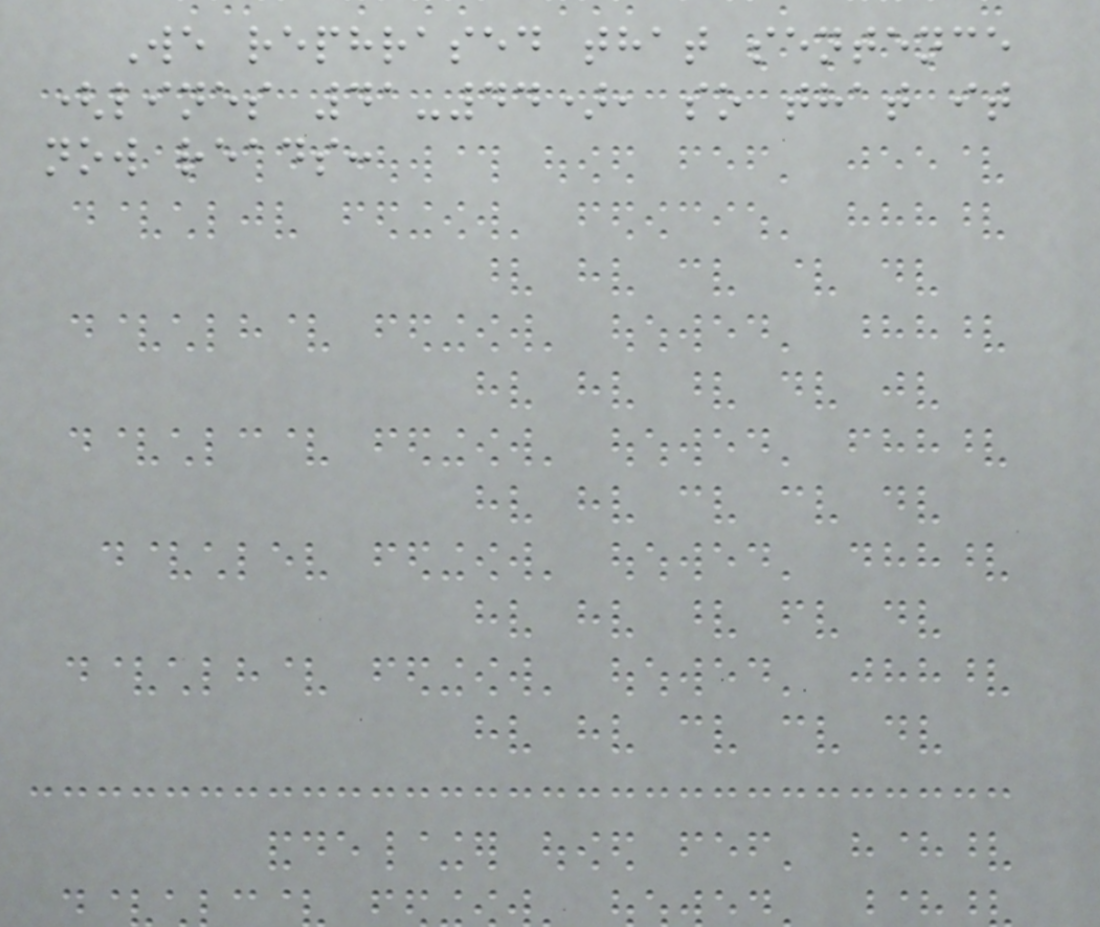We rephrased that sentence
(lines 41-44), so that it
now reads:
